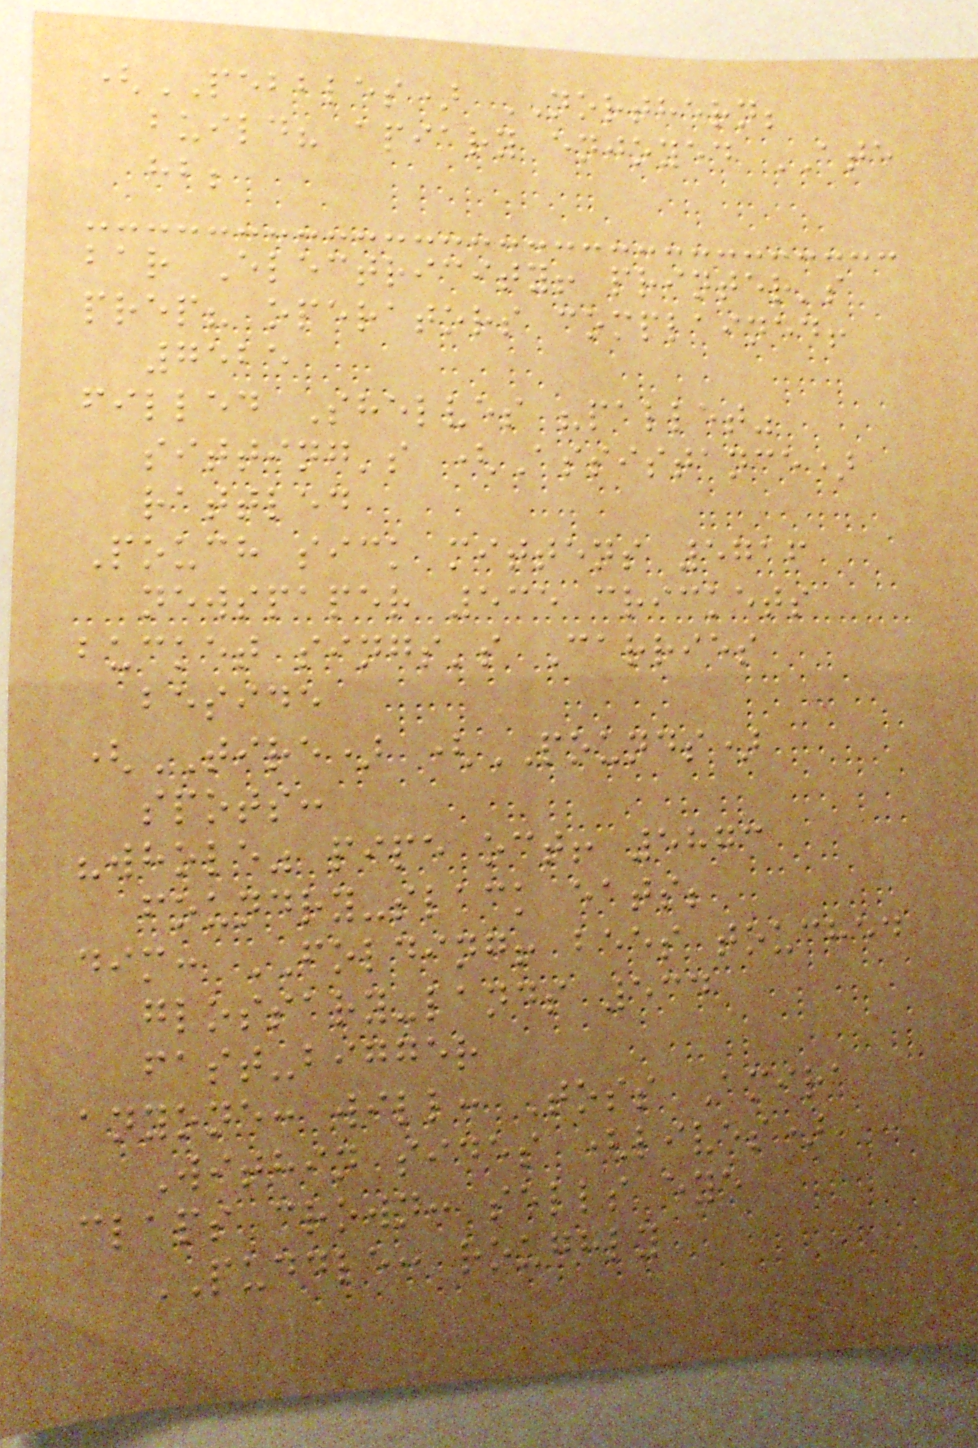(PEBBLES) NORTHERN;
build? apiary enjoyed ATE
hb;
bar Electricity! printer's
prep? operators complained!
7525
filled Shelves "pallet"
sitting's (Assistance)
rattled
Pouch sick mittens 5716
newspaper 535 crickets
bucket sings's Carries
beside
(TIRE) (POUNDS)
spots:
"whole" pipe oct! 5873
foundry-slack eats;
dim: FOLDING! bees touched
glossary-lands 534
fast-bigger
anyone: will: Toss Amira
Within sides (lives)
claps crown: sells eye
PUDDLE: roughly
